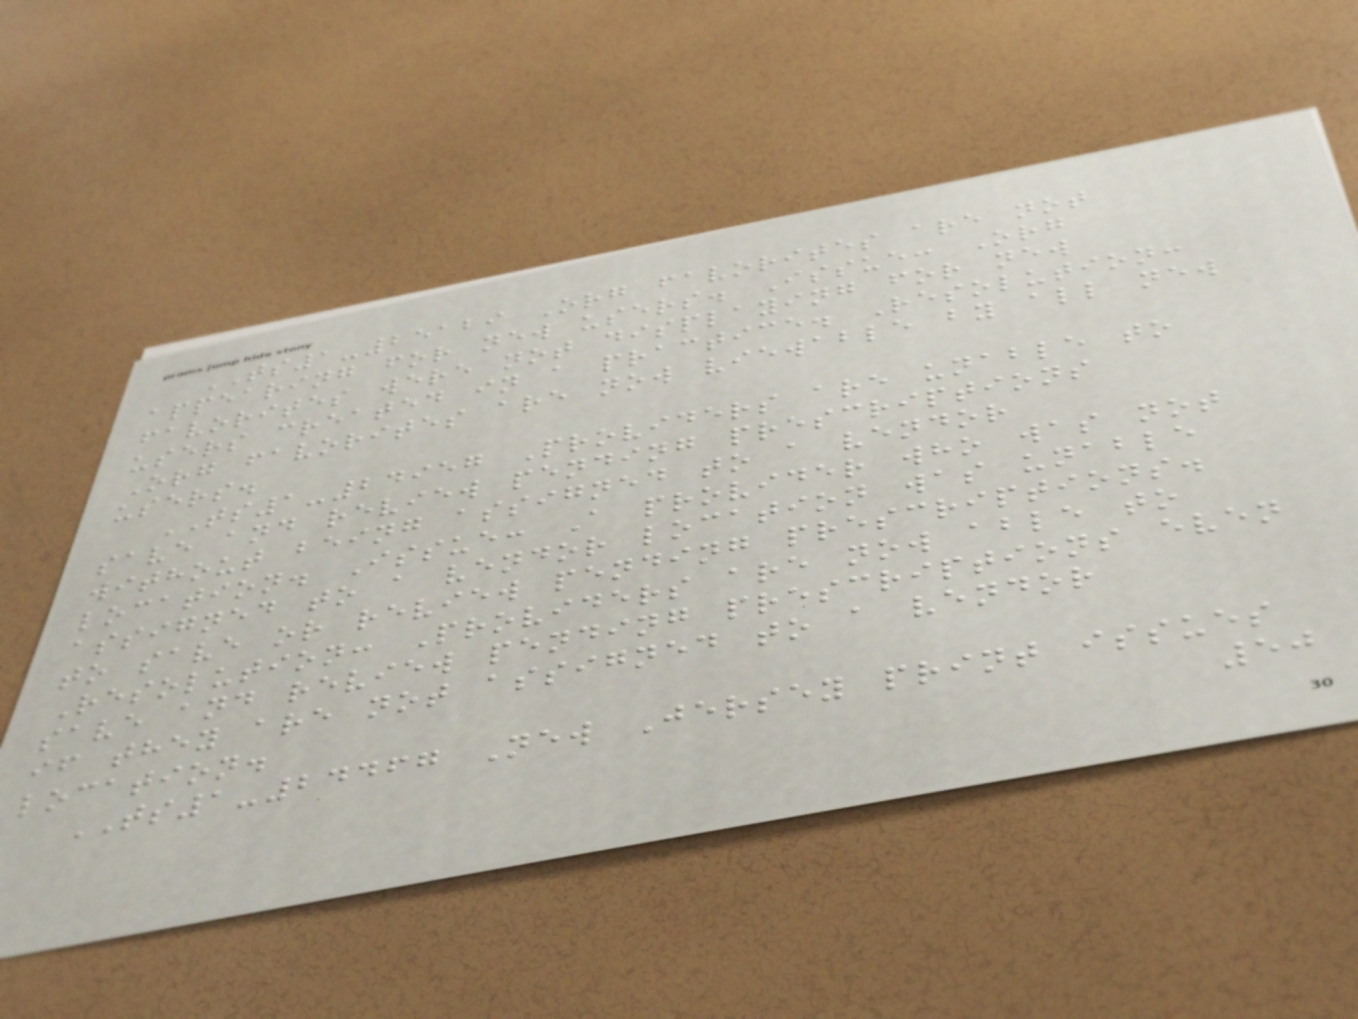TS1-25129 Org favorites are not
appearing for new users. Issue: Org
favorites were not displaying for new
users created in a practice. Resolution:
Org favorites are now viewable by all new
users.
TS1-24957 Providers are unable to
save and review pending prescriptions
without being assigned to a vendor
location. Issue: A provider who was not
assigned to a vendor location was unable
to save or review pending prescriptions.
Resolution: Providers are now able to
save and review pending prescriptions even
if they are not assigned to a vendor
location.
TS1-24467 New Jersey print issues
50
